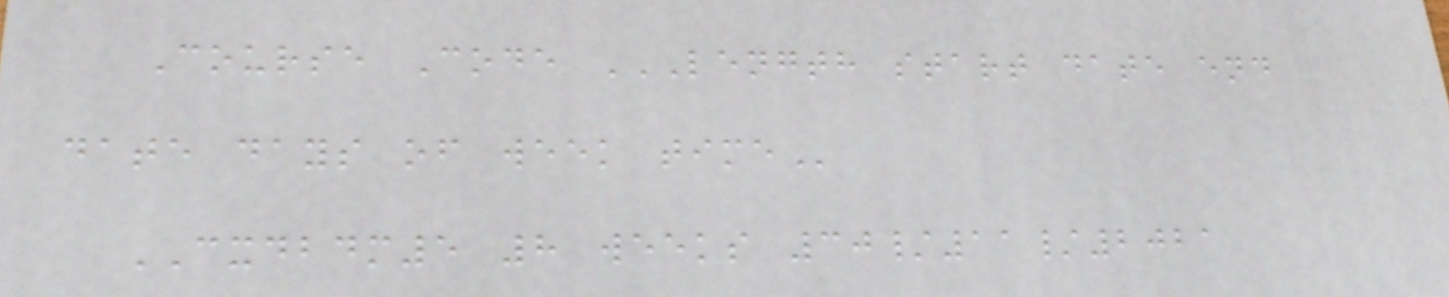Course Code LENGTH START DATE END
DATE DAYS OF WEEK TIME
CXDBDM5 8 weeks 30/11/2021
